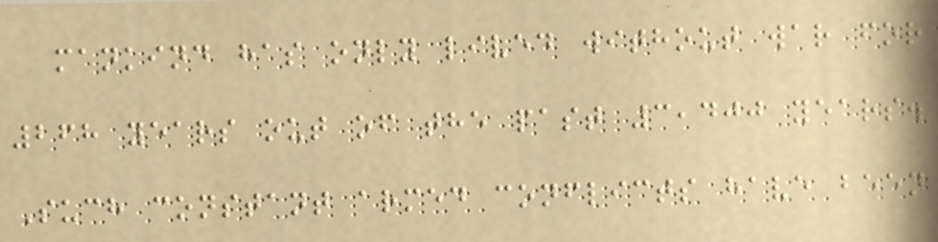mankind has only lived without war for
268 years out of the past 3,400 years.
Such constant armed conflicts have been
